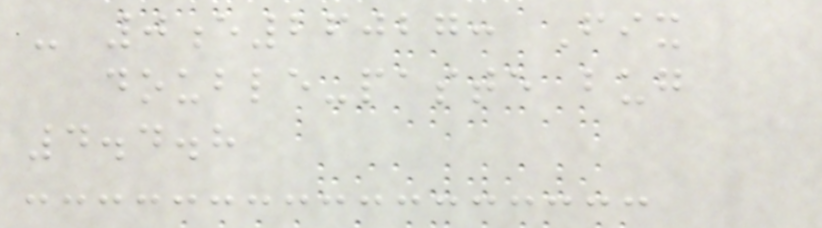- 0e26027: Fix
double-paste bug
4.4.8
